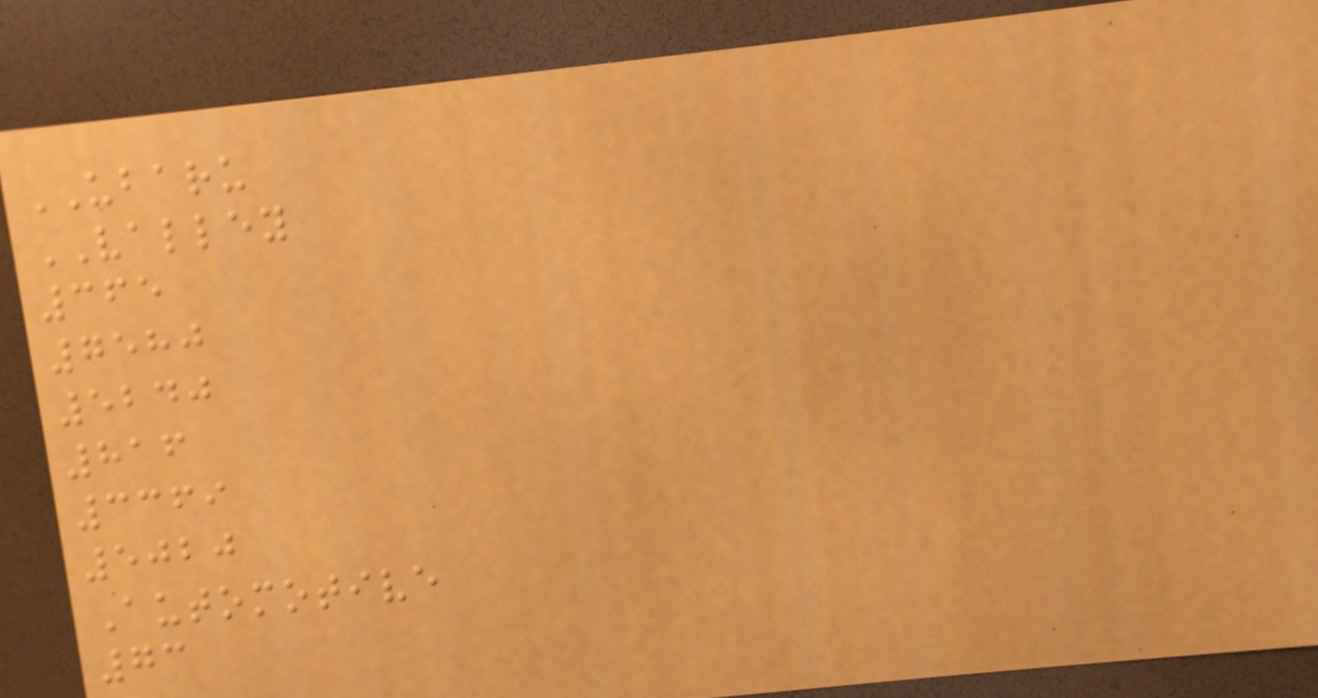UBARU
VALLEY
365
7580
5240
816
3369
5020
Automotive
73
